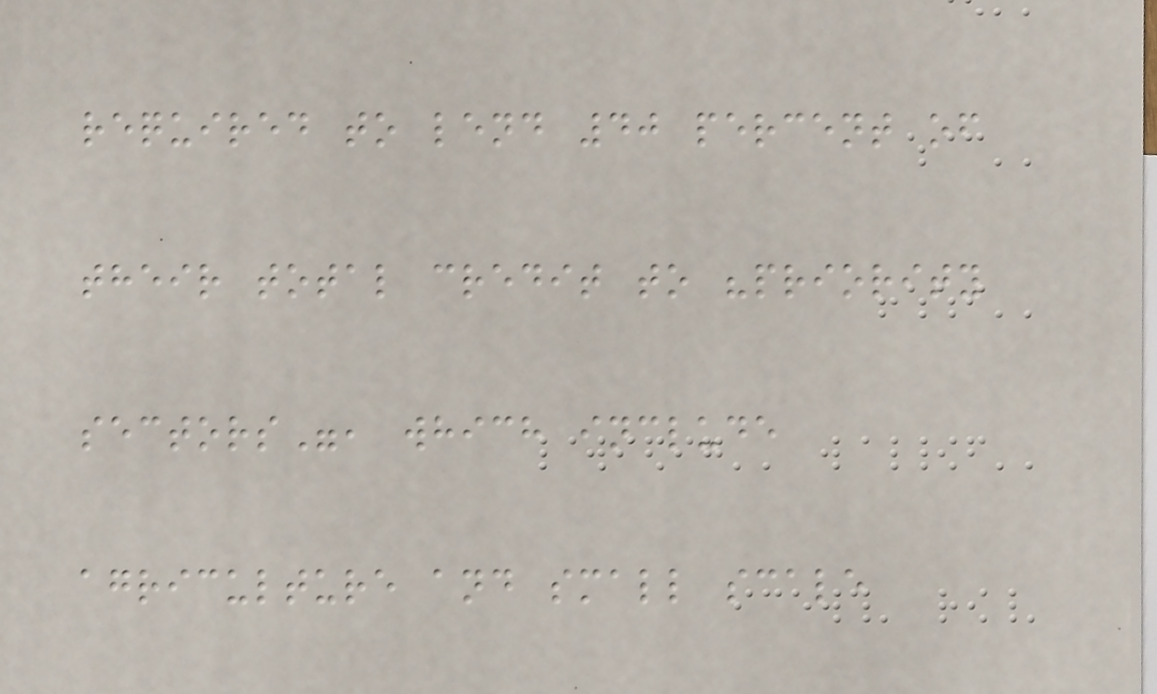required to lend 40 percent of
their total credit to "priority
sectors", which include
agriculture and small scale
